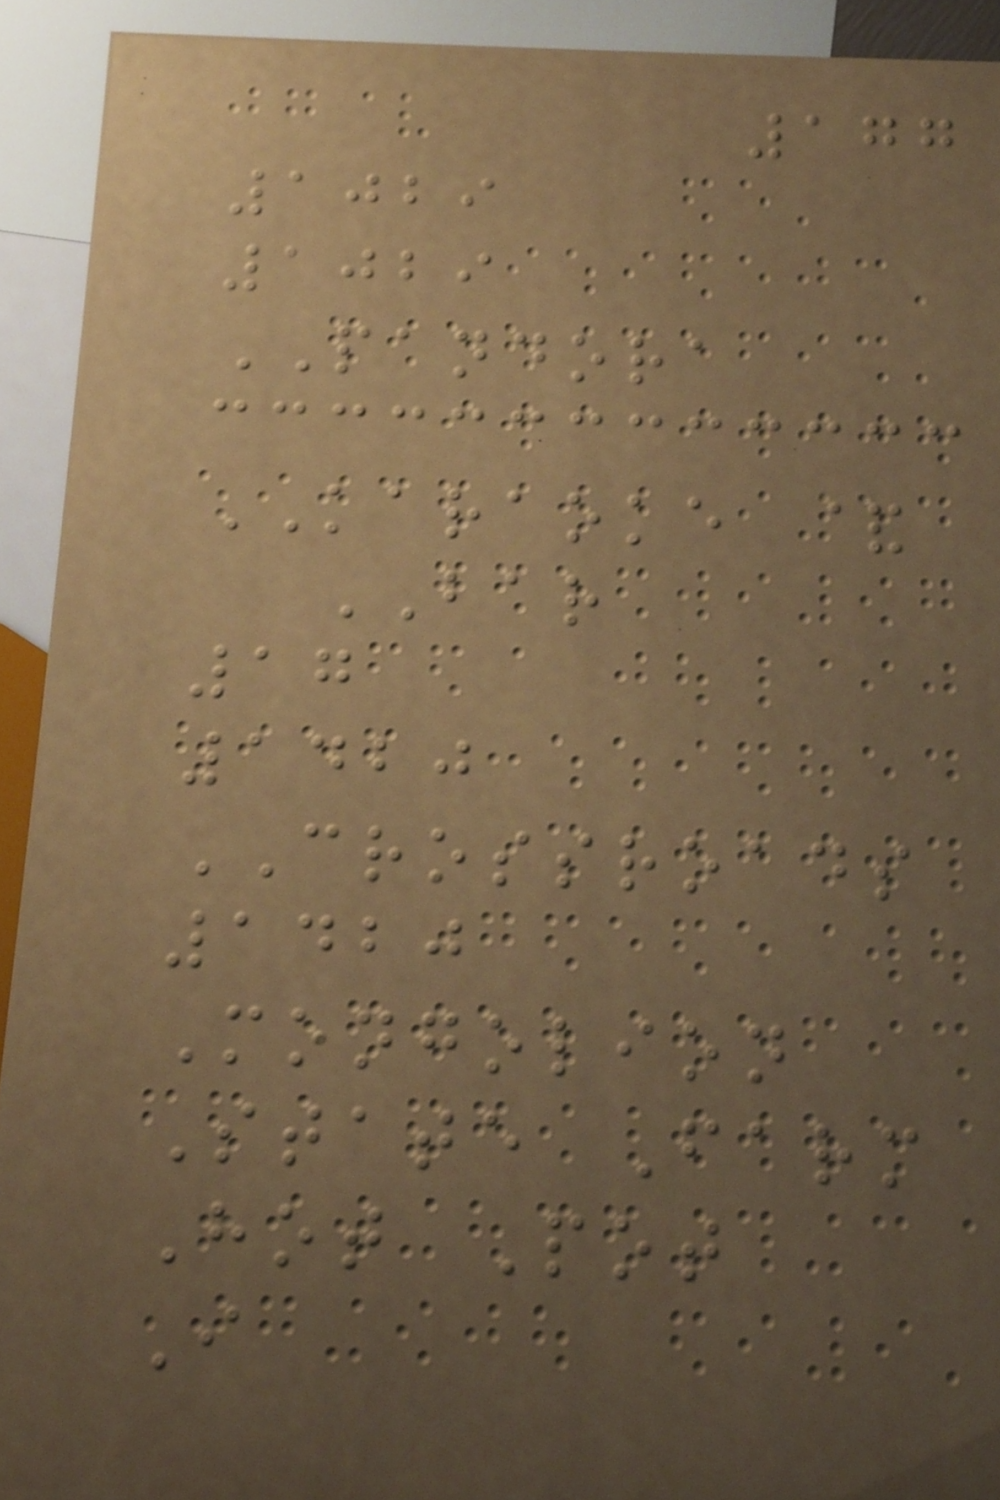177
1029
1029
PANDORA
KARAOKE &
BAR
17
1420
CROSSROADS
1420
Mongolion
State Farm
Hot Pot
I
